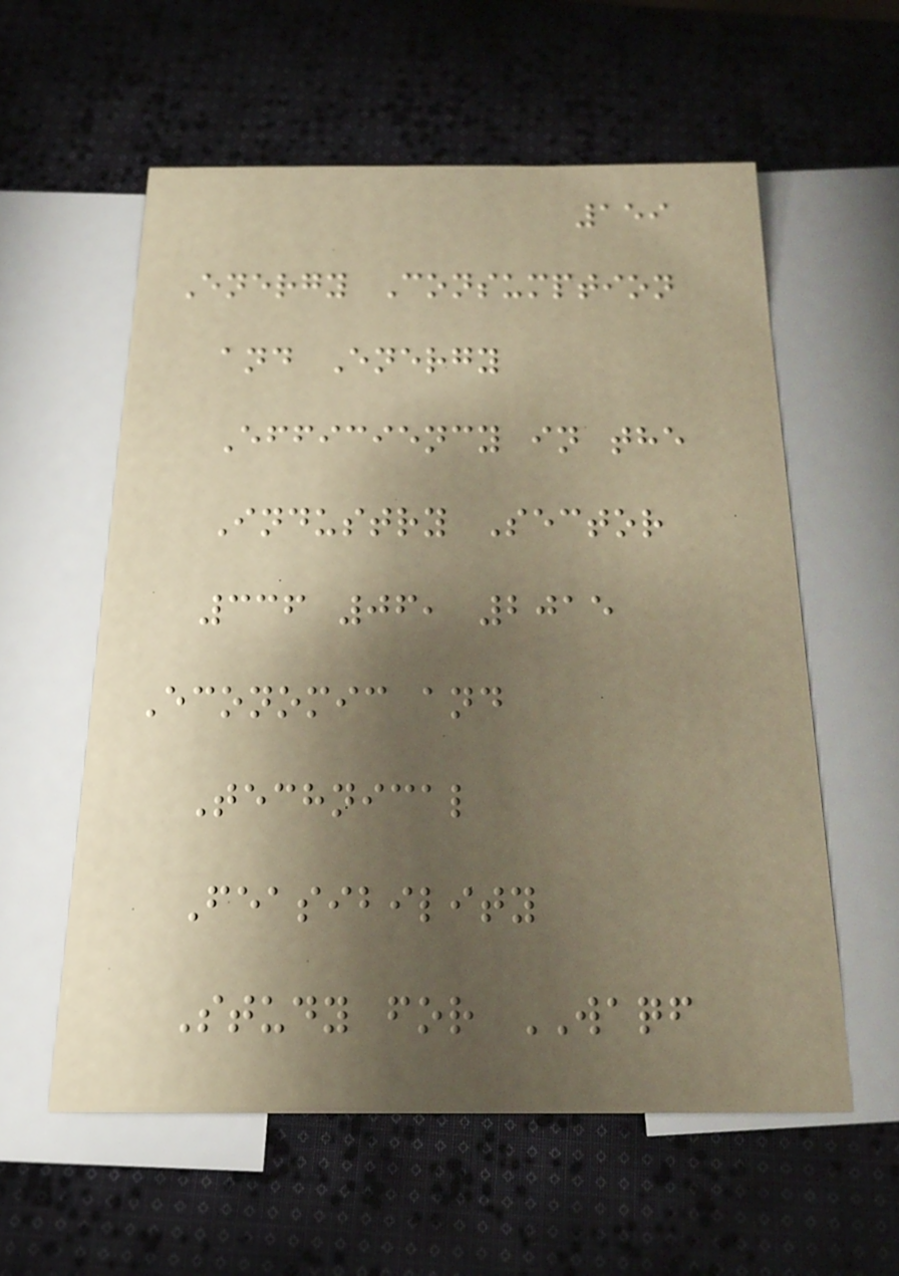159
Energy Consumption
and Energy
Efficiency in the
Industry Sector
336 06, 2015
Economic and
Technical
Feasibility
Study for WAQF
